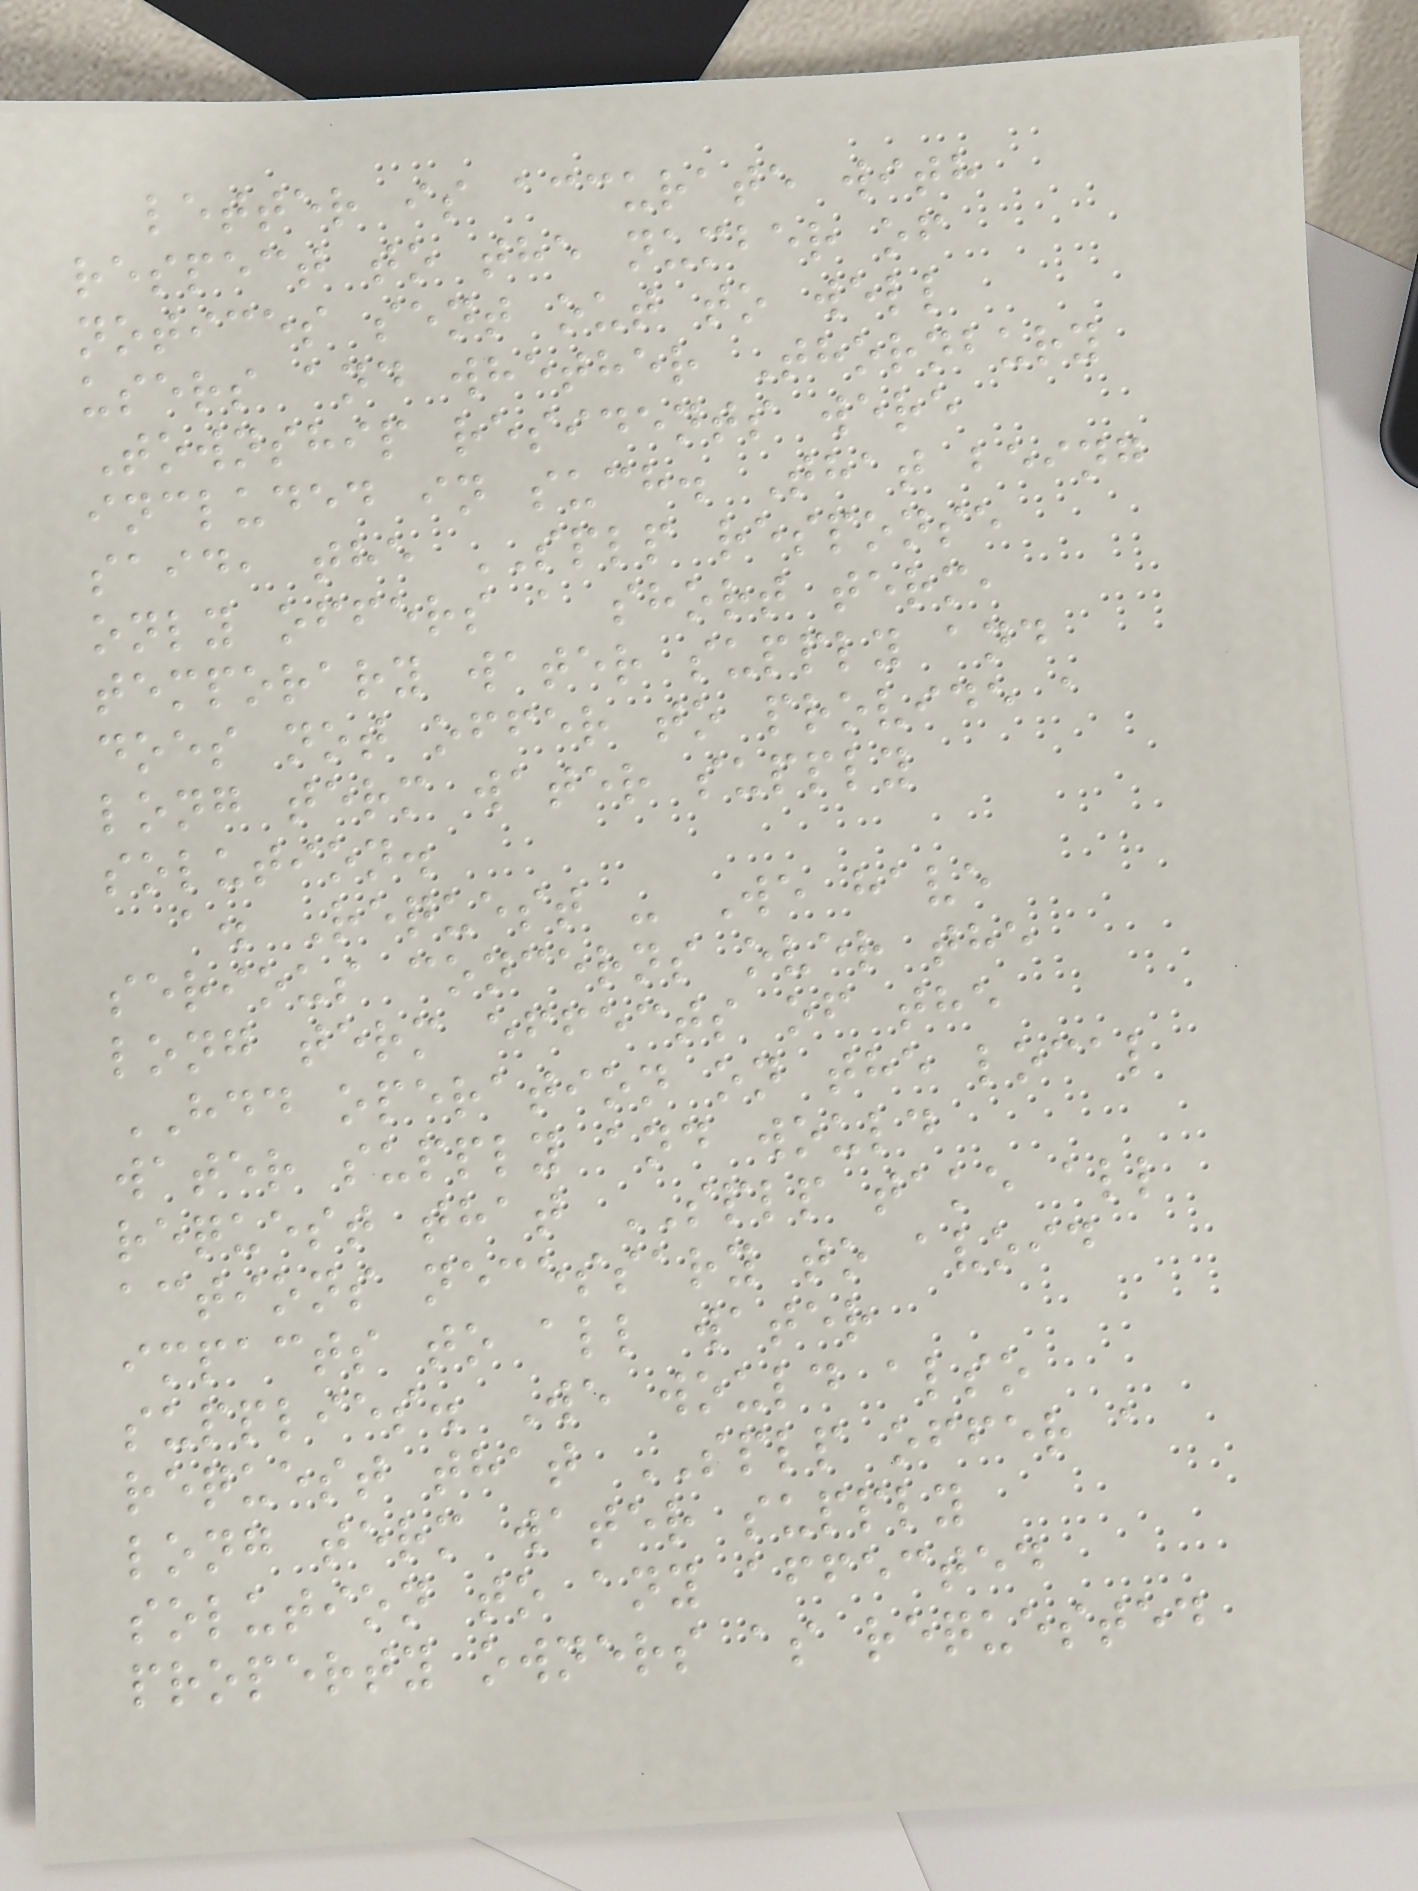letter is accurate with
respect to the number of
notices sent out to well
users and whether Thornbury
Township residents were
included in such. That being
said, the SPLP response
only offers a short term,
temporary water supply and
does not offer to provide a
long term water supply
solution.
a. Request - We have
serious concerns over the
long term effects of the
HDD operation on the local
water supply and would
request that SPLP take all
actions necessary to avoid
impacts to all water
supplies. We would also
request that SPLP offer a
long term water supply
solution to any affected
property owners as requested
